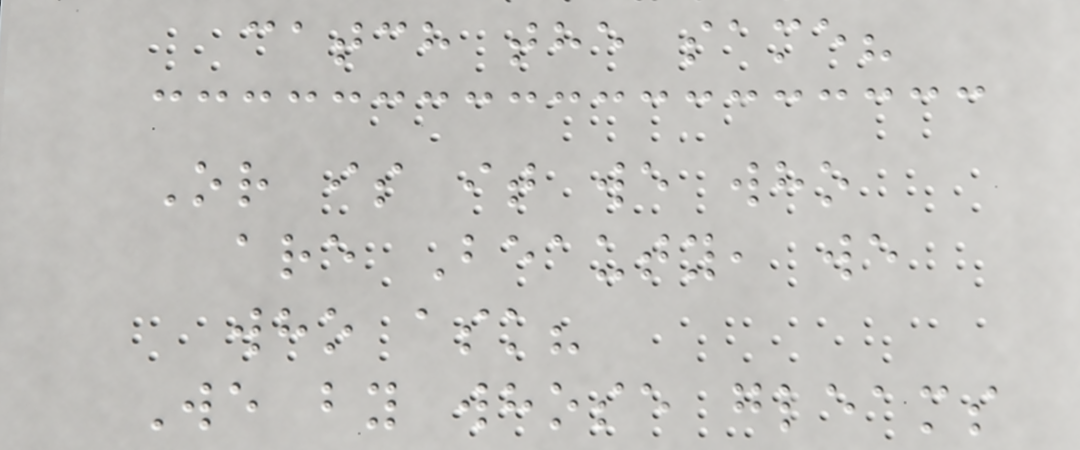catch the same?
Or is it we who
are Beauty, we
who ask?
We by whose gleams
